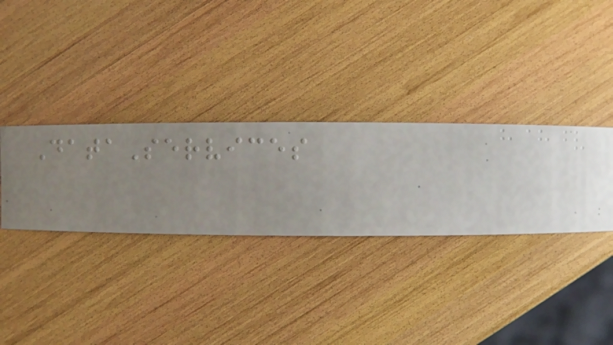DataServices
